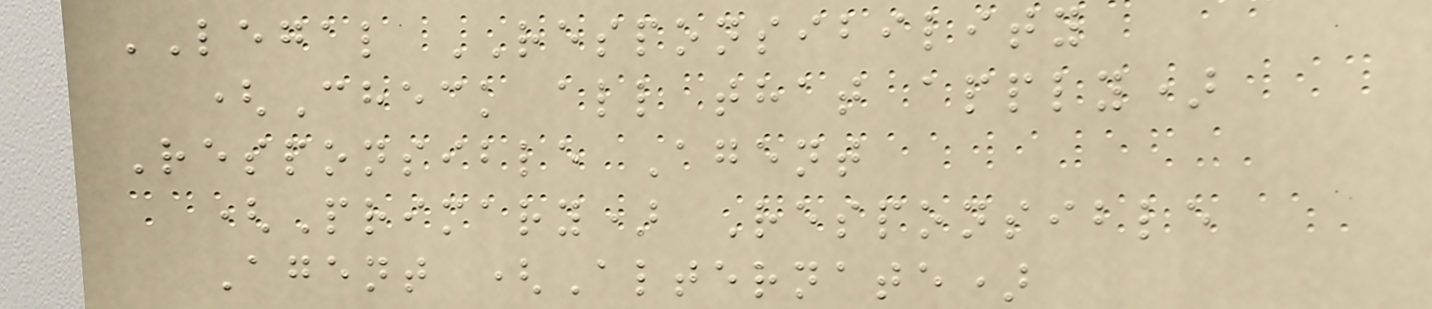LEGAL RESPONSIBILITY
(Check all that apply)
Responsible Agent
(Primary) Responsible
Agent (Alternate)
